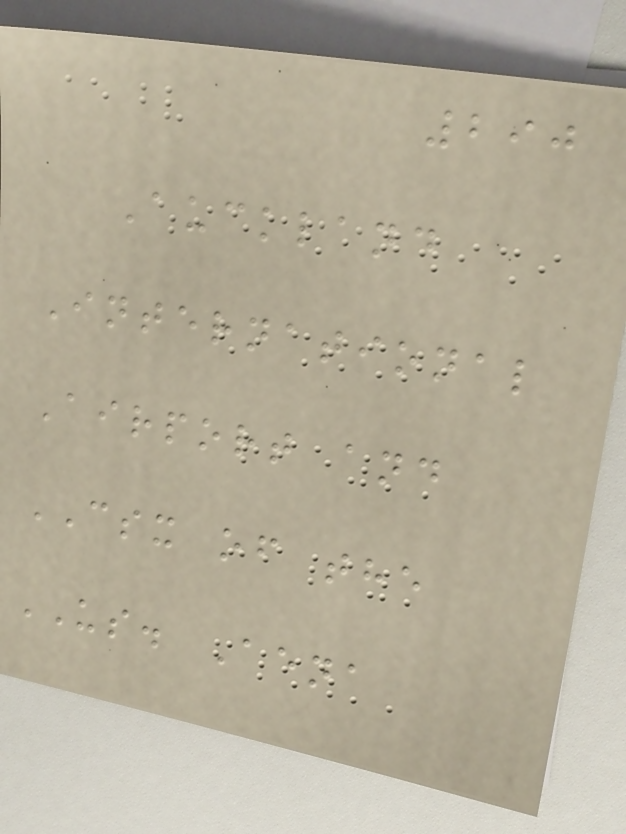290
Auckland
International
Airport and
CSX of the
US. Aena
